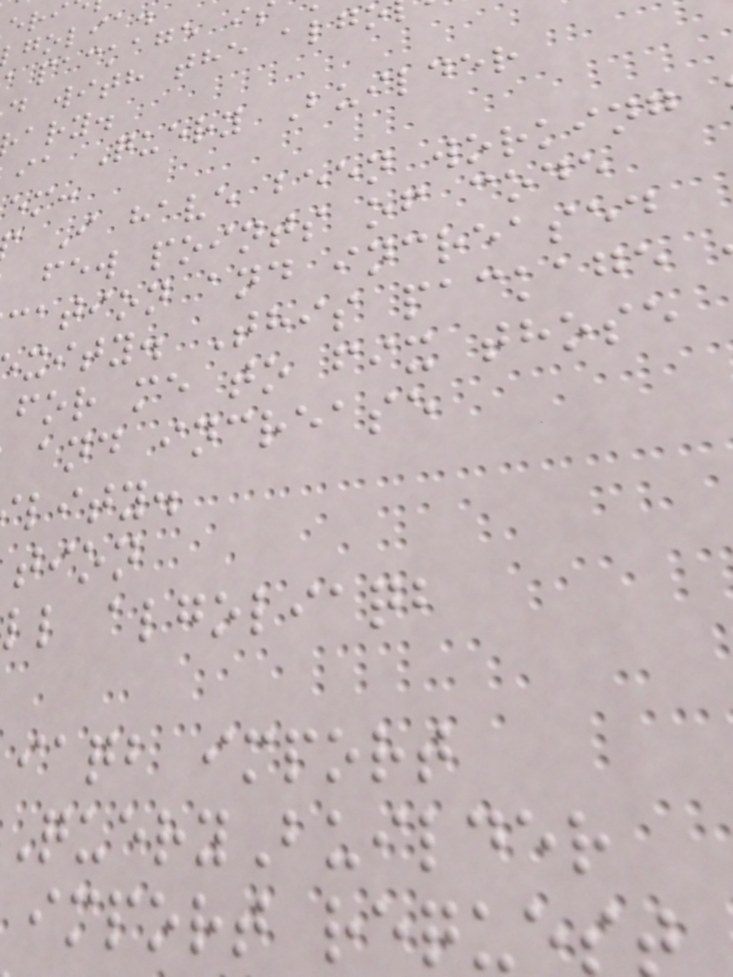golia.
package i
d with the algo
ary.
ia Query Builder
I have been working
few points of code
cation and increased
xity. This package
for me to fix those
and increase
lity.
tion
ll algoliaqb
iaqb import
QueryBuilder
import reques
